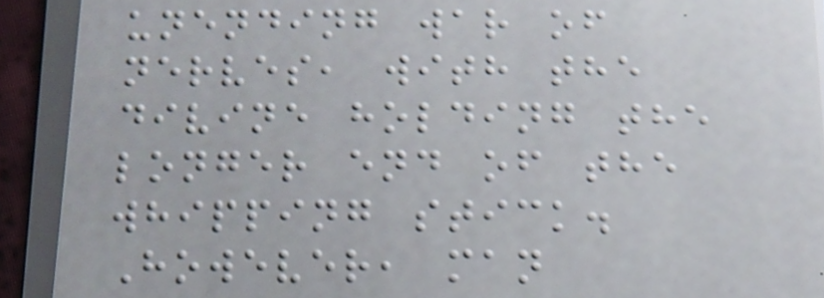unending war of
nerves, with the
divine holding the
longer end of the
whipping stick.
However, man
